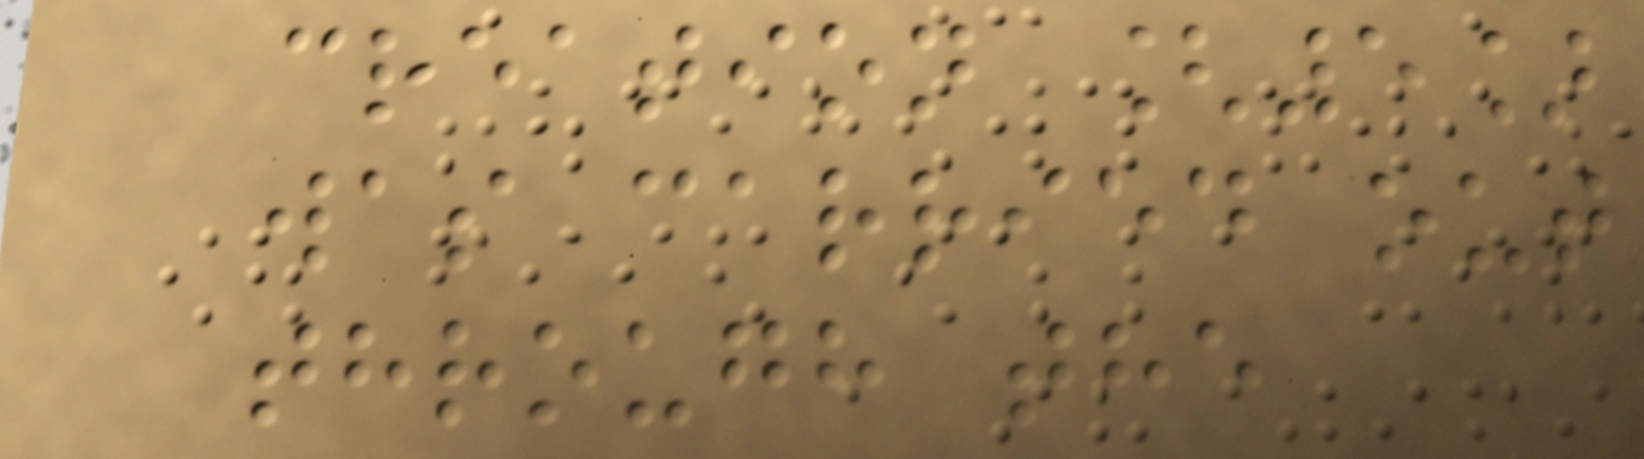creation [5]
was carried out
through the
